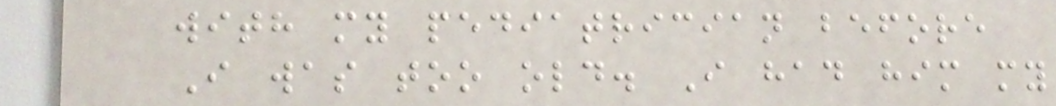with my pediatrician before
I was too old. I had him my
